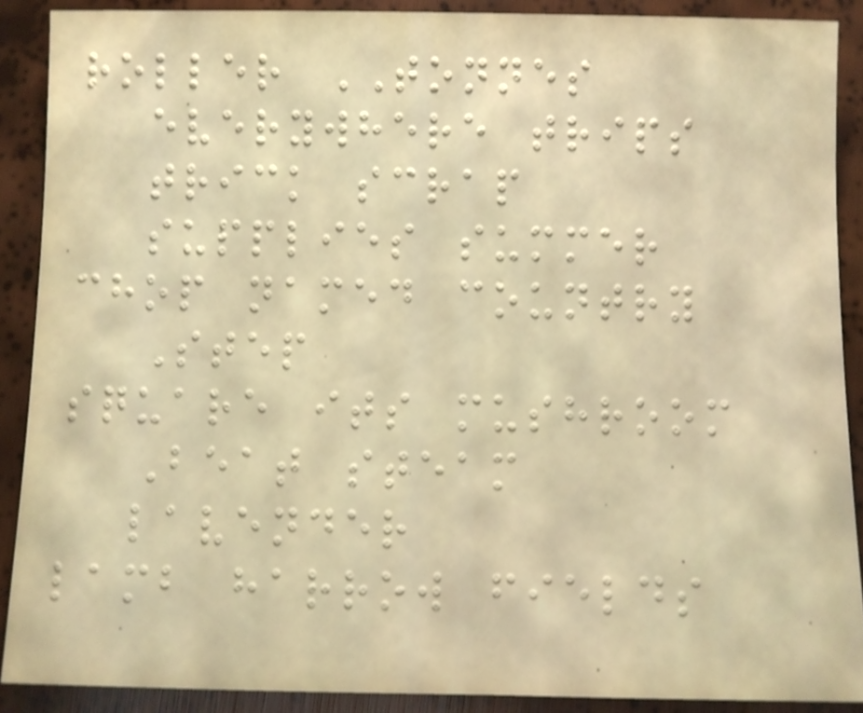roller TONNES
everywhere trips
trick scrap
supplies summer
chop named country
Step
square its mushroom
Beat steam
lavender
lamb harrow fields
